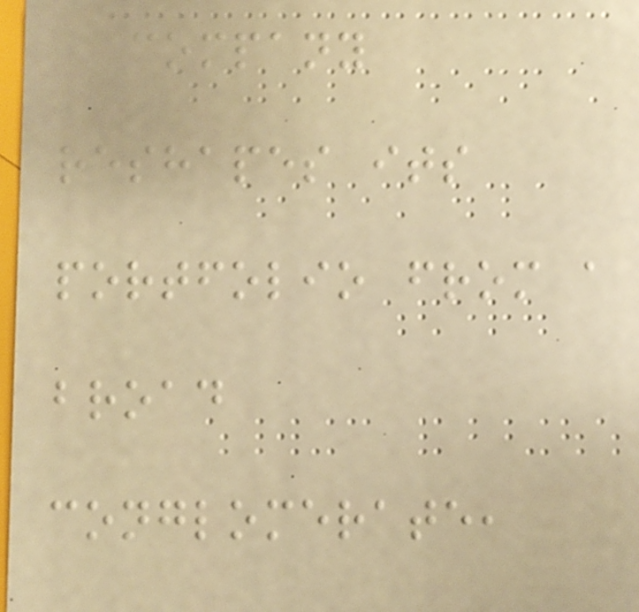company
reshapes its
portfolio from a
broad
conglomerate,
